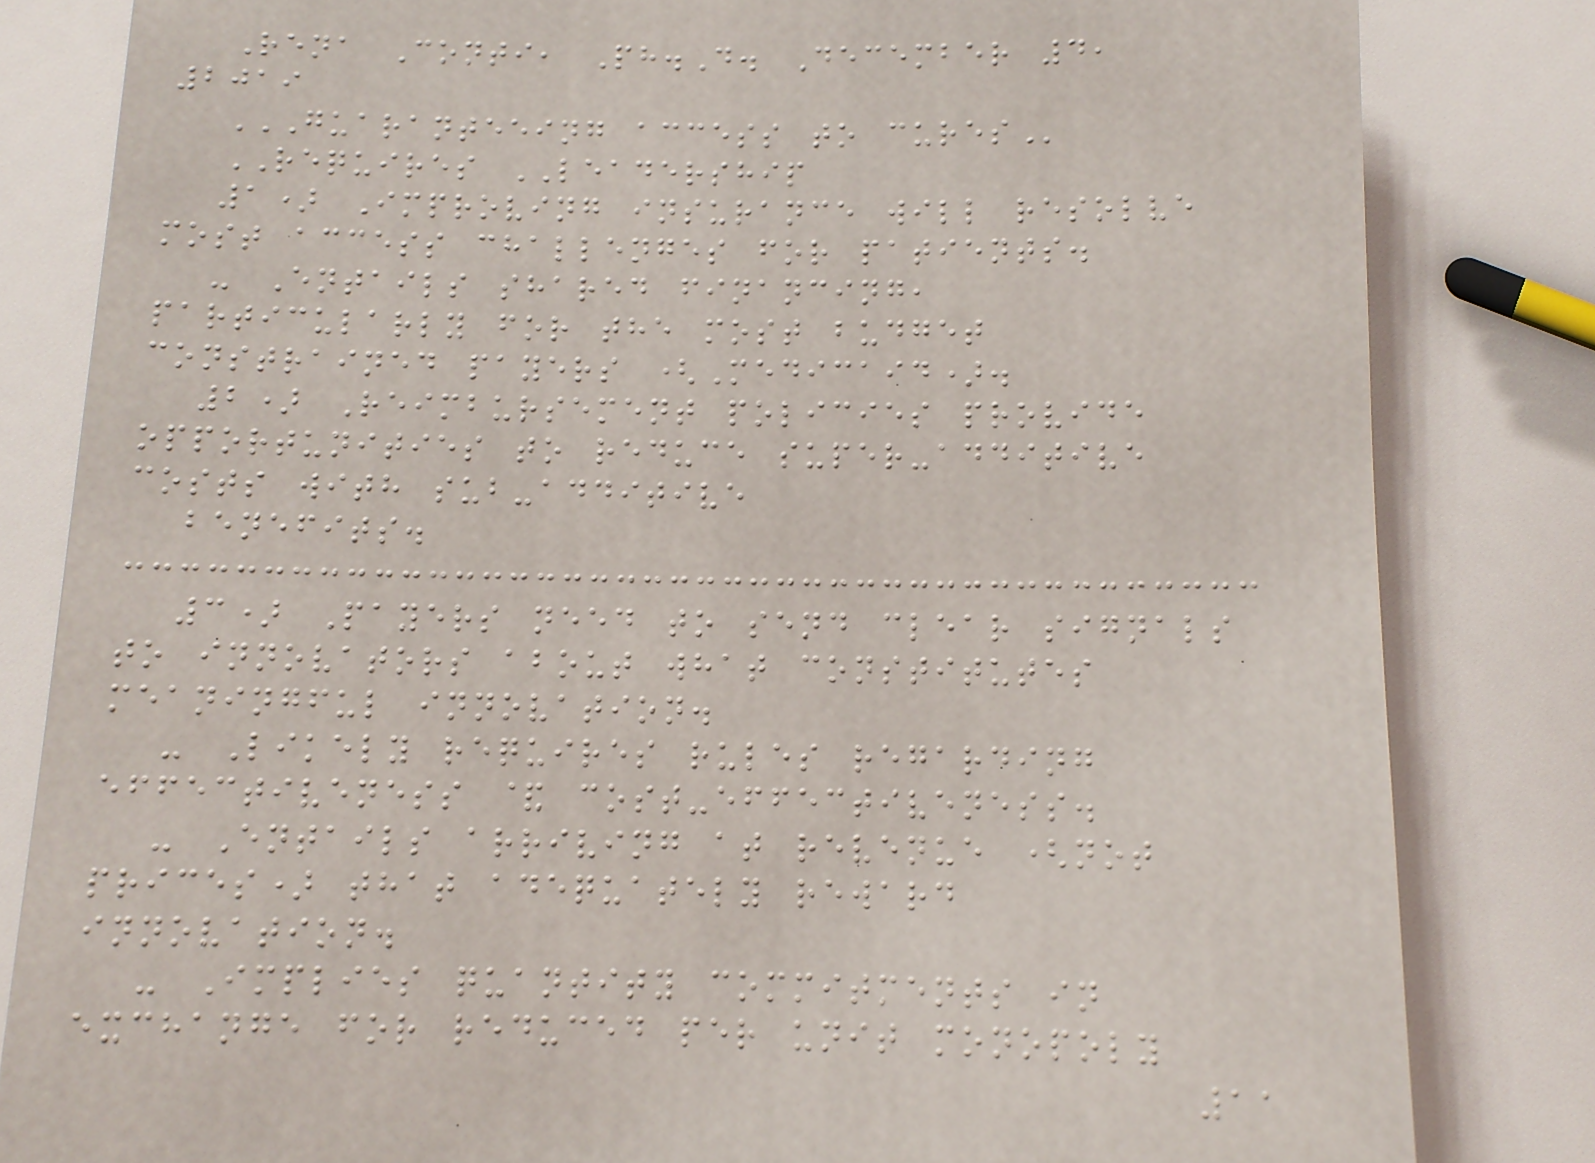Rena Conti, Ph.D. December 4,
2019
GUARANTEEING ACCESS TO CURES
REQUIRES LEADERSHIP
1) Improving insurance will resolve
most access challenges for patients.
- Entails shared financing,
particularly for the most budget
constrained payers (Medicaid).
2) Reimbursement policies provide
opportunities to reduce super-additive
costs with sub-additive
benefits.
3) Payers need to send clear signals
to innovators about what constitutes
meaningful innovation.
- Likely requires rules regarding
effectiveness & cost-effectiveness.
- Entails arriving at revenue (not
prices) that adequately reward
innovation.
- Implies quantity commitments in
exchange for reduced per unit monopoly
11
